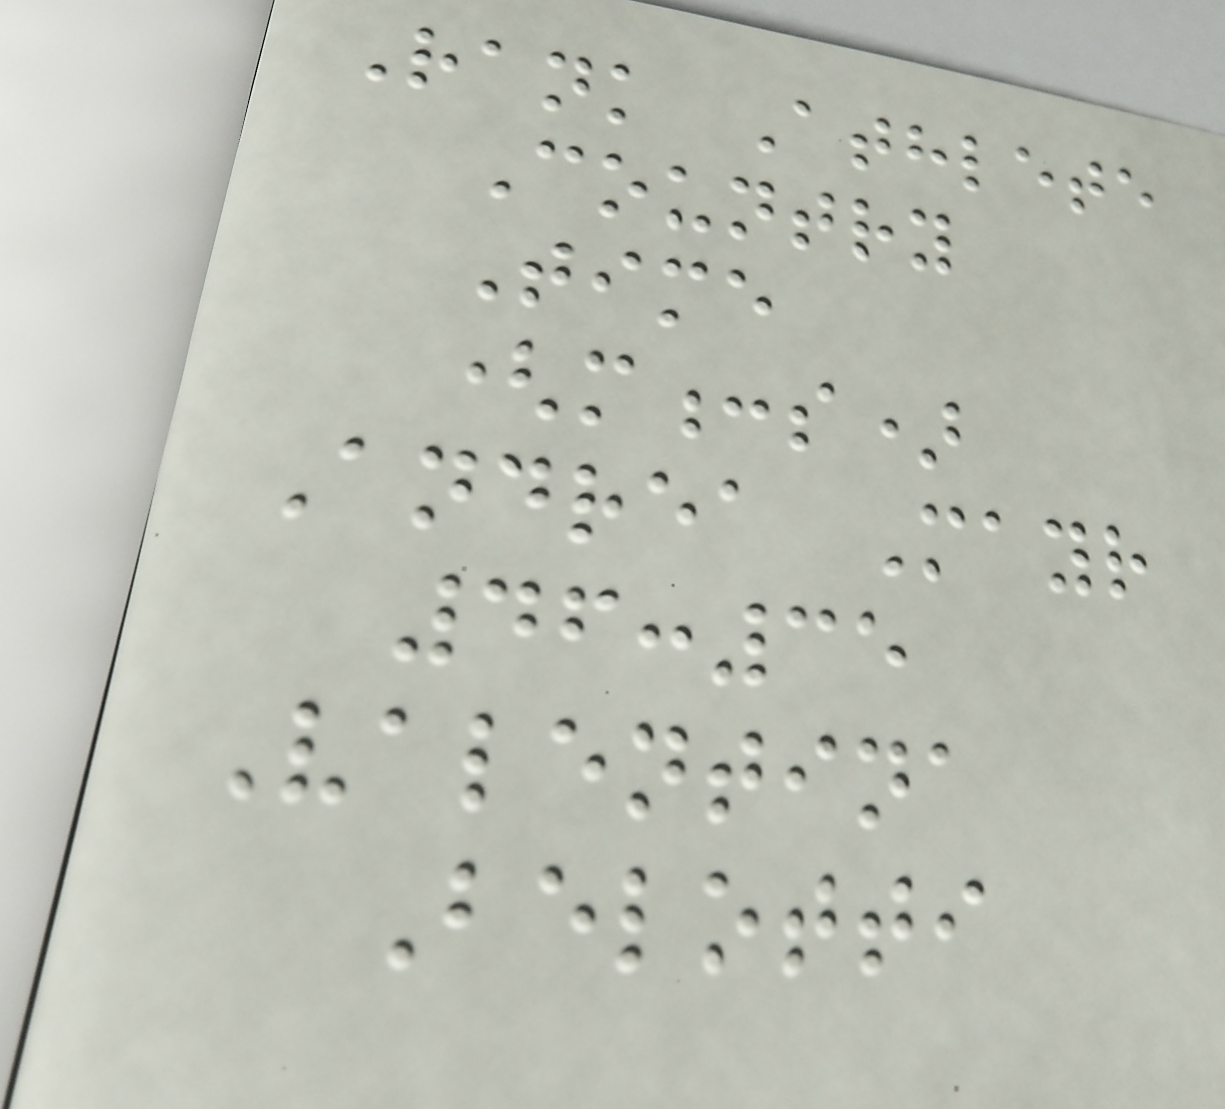Rank Athlete
Country
Time
(m:s)
Andrea Mayr
46:35
Valentina
Belotti
